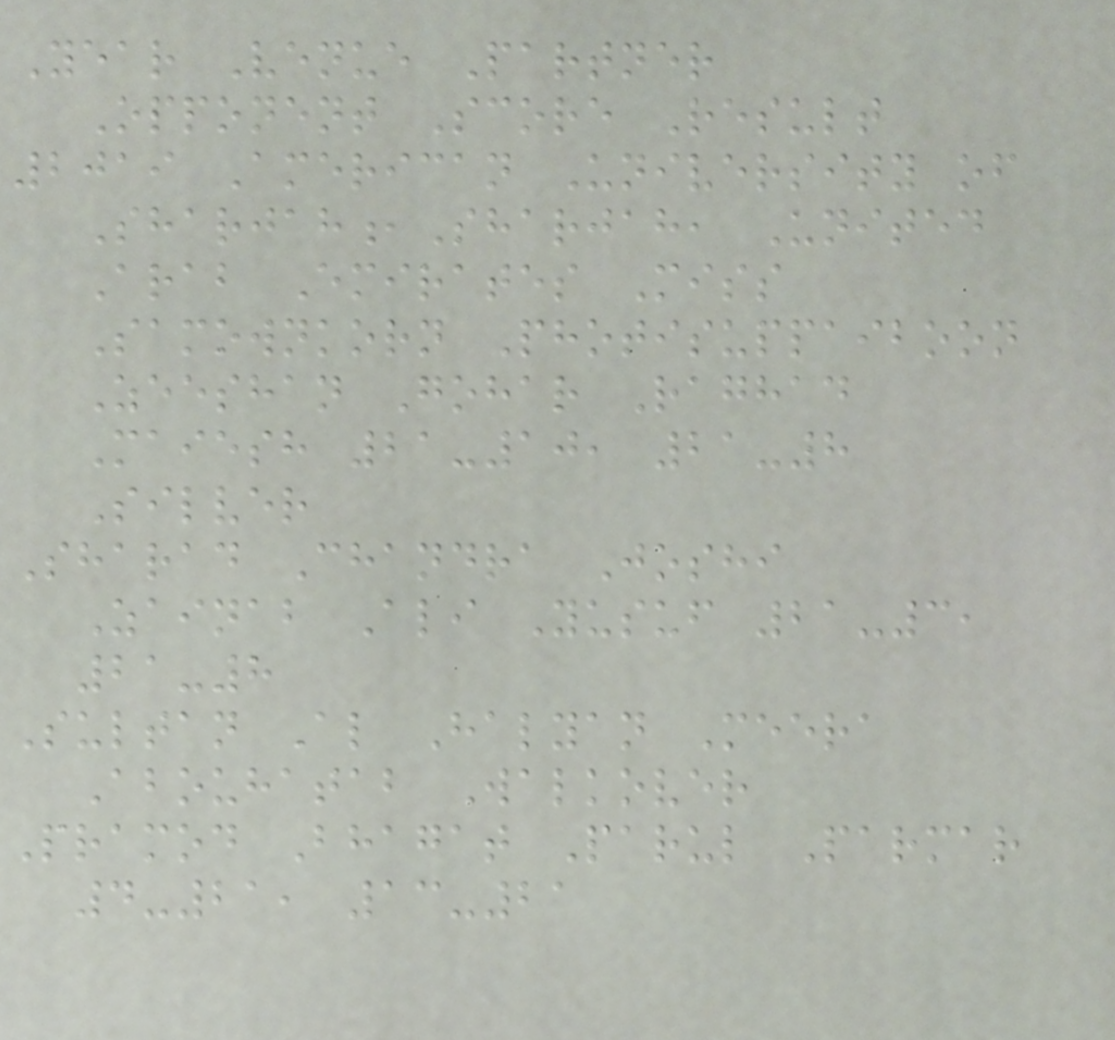Year Venue Partner
Opponent Score Result
2019 American University of
Sharjah,Sharjah, United
Arab Emirates Miss
Samownkorn Photisuppaiboon
Zeeshan Gohar Raghad
Maiesh 21-10, 21-8
Silver
Sharad Chandra Joshi
Zainab Ali Yusuf 21-3,
21-8
Sultan Al Halyan Meera
Abouhatab Walkover
Pramod Bhagat Parul Parmar
4-21, 13-21
